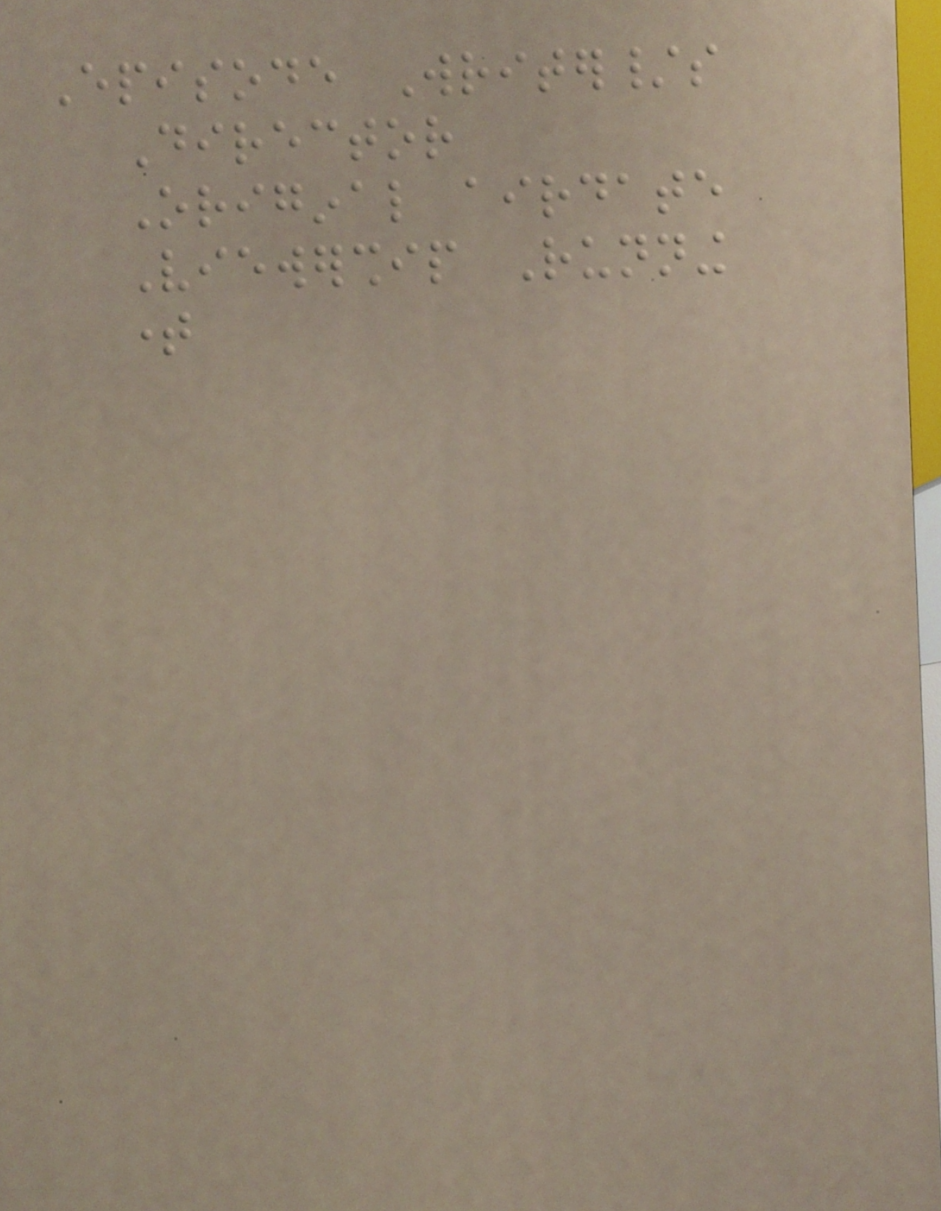Episode Writer/s
Director
Original airdate
Viewership Running
time
